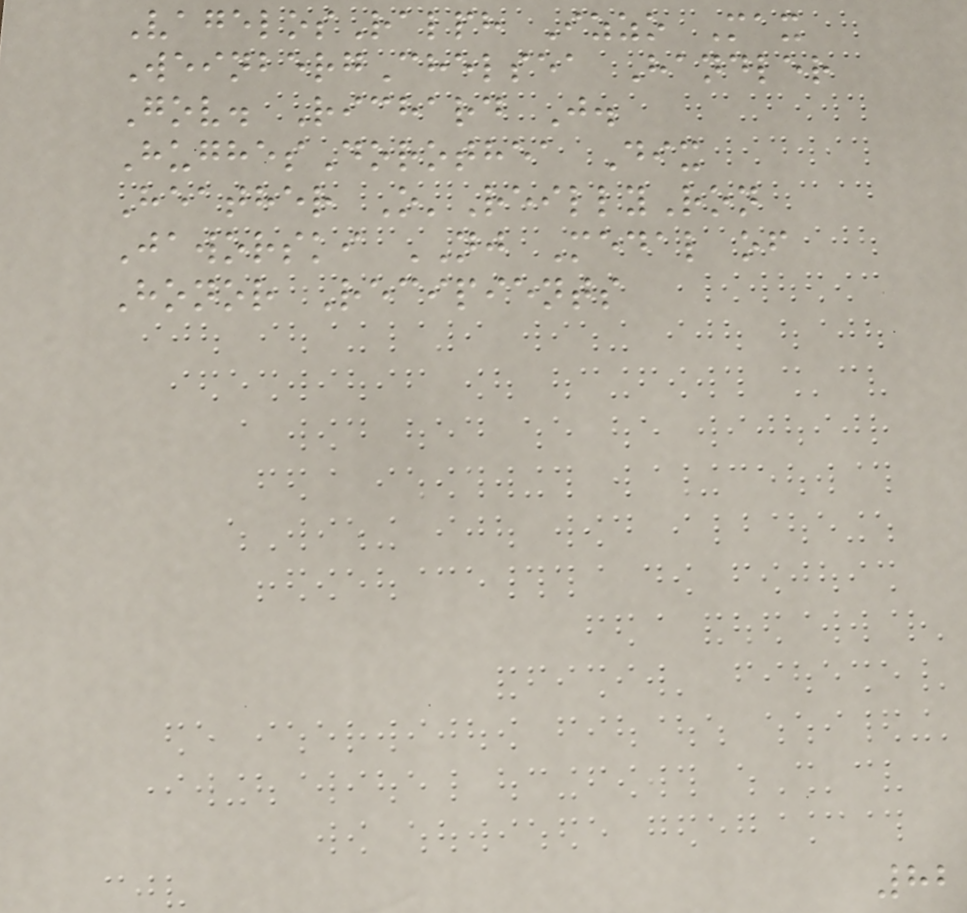VagelosRalph Izzo Max
WeinbergChelsea Handler
Gov. Richard J.
HughesDorothea Dix
Heather O'ReillyRon
Jaworski NJ Medal of
Honor Recipients
82
